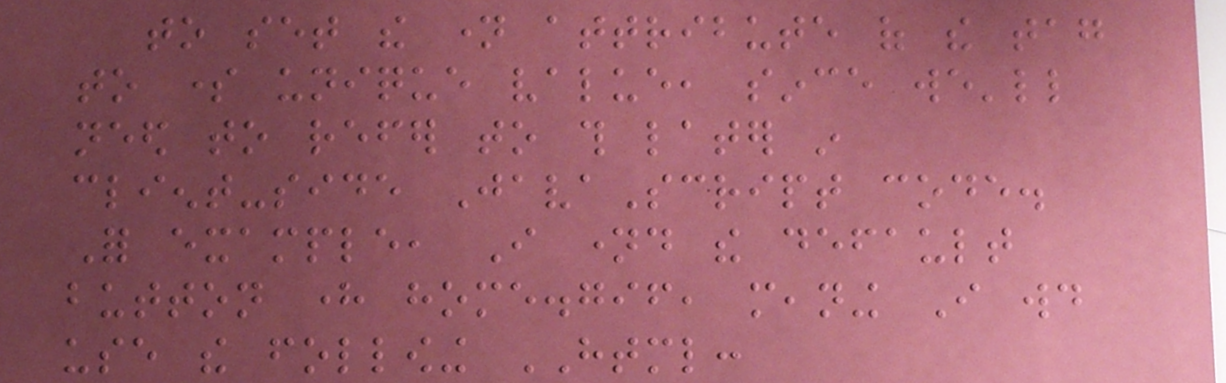to set the name attribute of the tag
to some unique value, since we'll
need to refer to this later in
client-side JavaScript code.
For example, I named the default
button here home.gif, meaning I would
use the following HTML:
